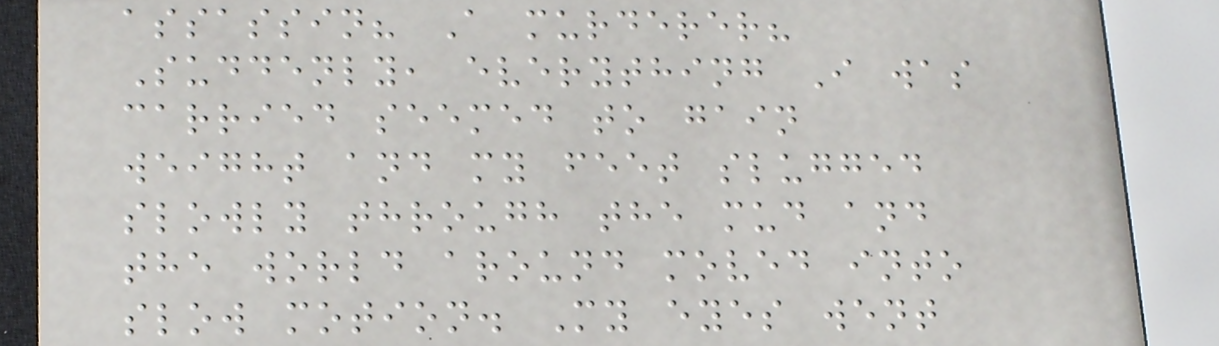assassin? A murderer?
Suddenly, everything I was
carried seemed to gain
weight and my feet slugged
slowly through the mud and
the world around moved into
slow motion. My eyes went
